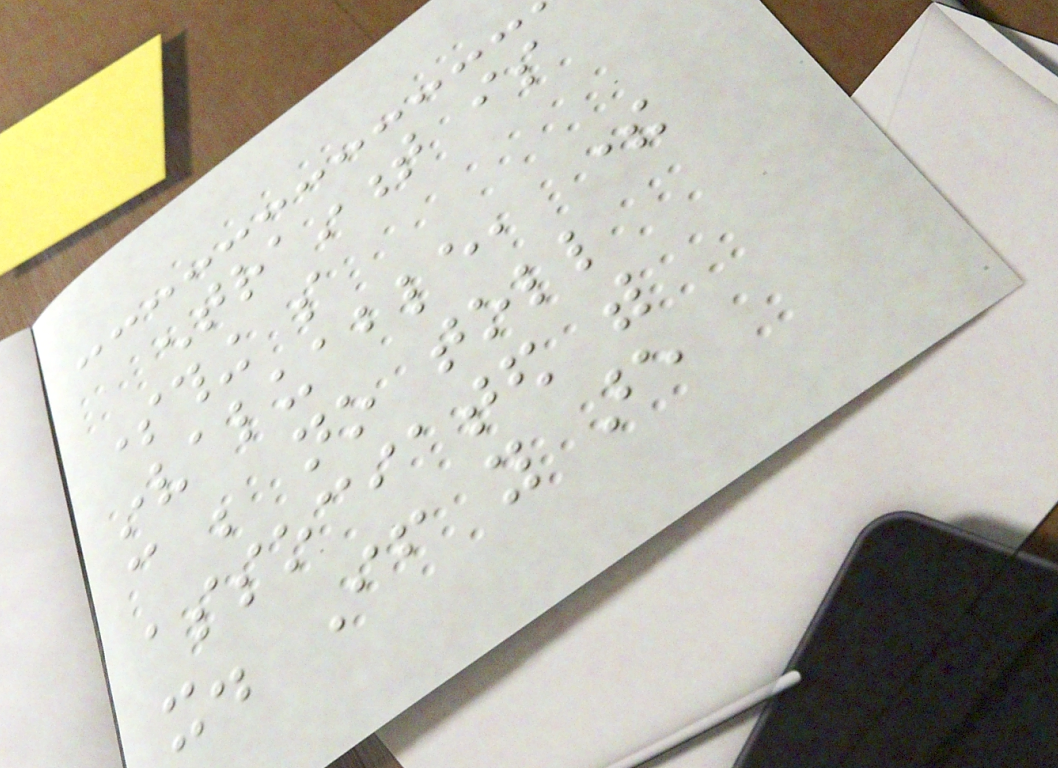entrainment is
something so
invaluable, there
can be no toll
associated with
it. If you are
